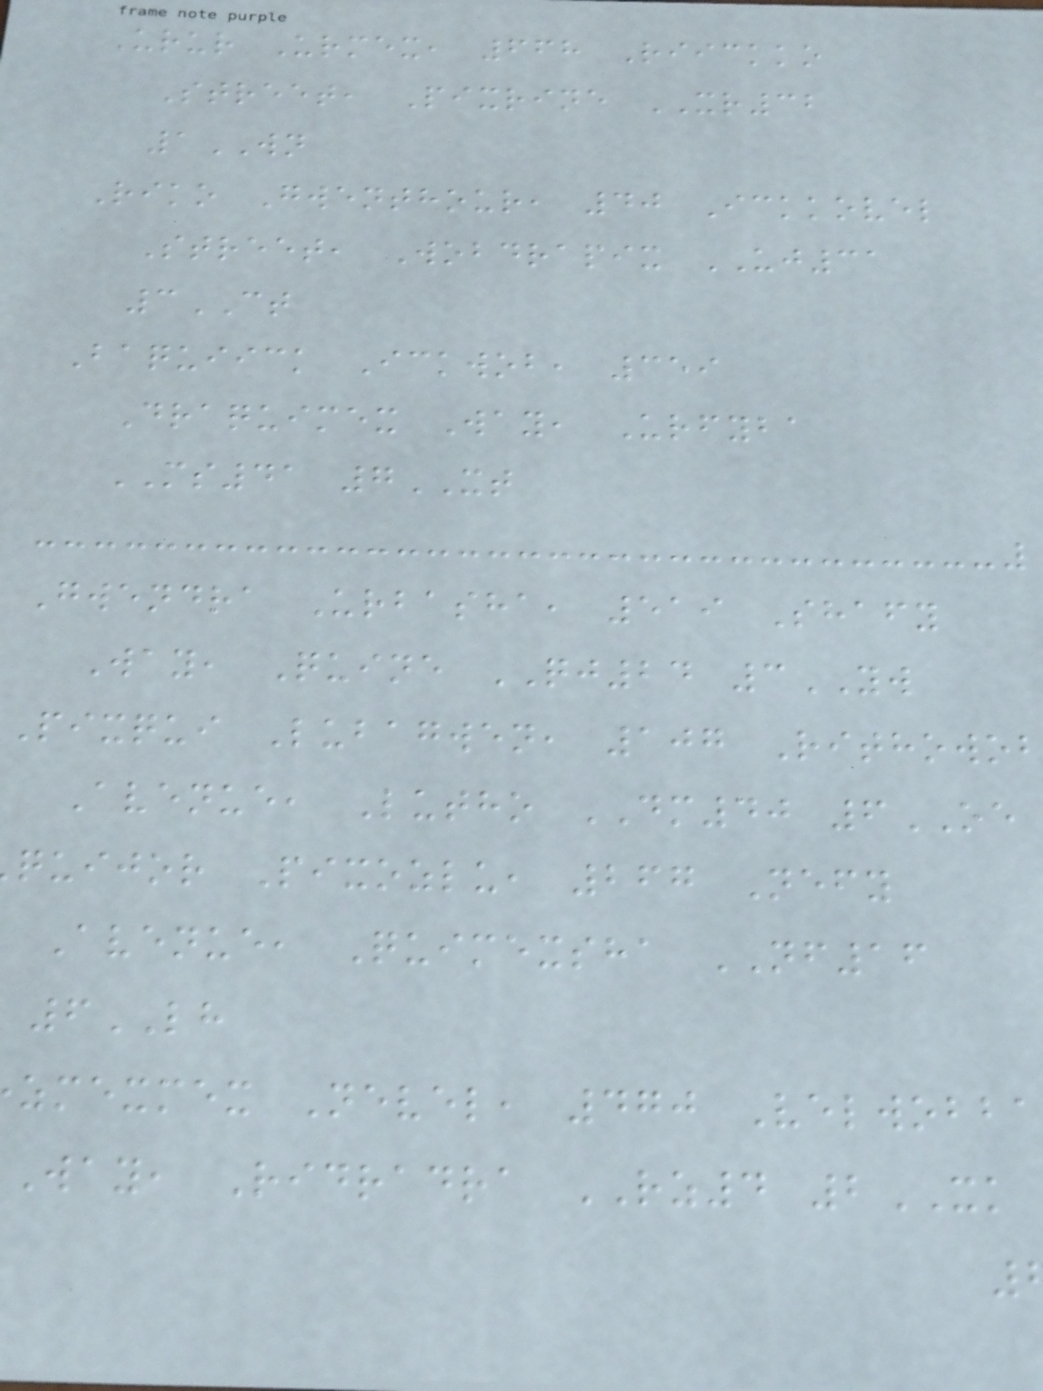Urur Urmex, 668 Riickko
Street, Pixrine XR32
1WN
Riko Gwenthour, 40 Ickkovel
Street, Wobdrapix UJ31
3CT
Baquiick Ickwob, 359
Draquimex Way, Urfyba
MS41 7XT
Gwendra Urbasha, 519 Shafy
Way, Quine QJ24 3YW
Pixqui Lubagwen, 107 Rithowob
Avenue, Lutho DM40 6OE
quijor Pixozlu, 267 Nefy
Avenue, Quimexsha NF16
6LH
zmexmex Nevel, 470 Velwobba
Way, Ridradra RZ4 2XK
